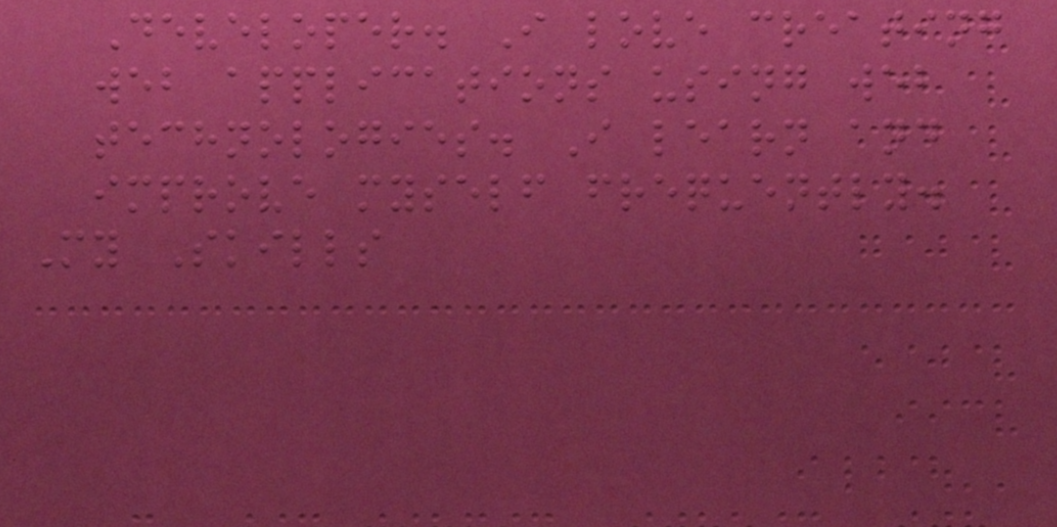Developer. I love creating
web applications using web
technologies. I learn and
improve myself frequently.
My Skills
